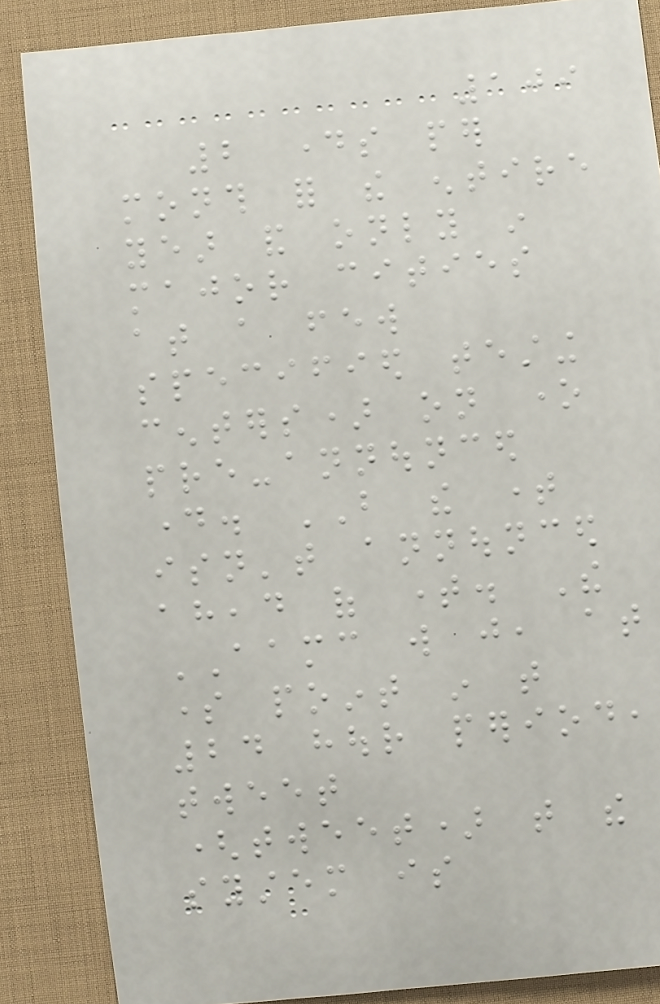109
2 days per
month for the entire
year and only in
major cities
at a few
specified testing
centers) on one
pre-announced
day. BUT the time
isn't announced
ahead of time. The
AAMC will just, at
some point in that
24 hour period,
tweet
(tweet) that the
system is
